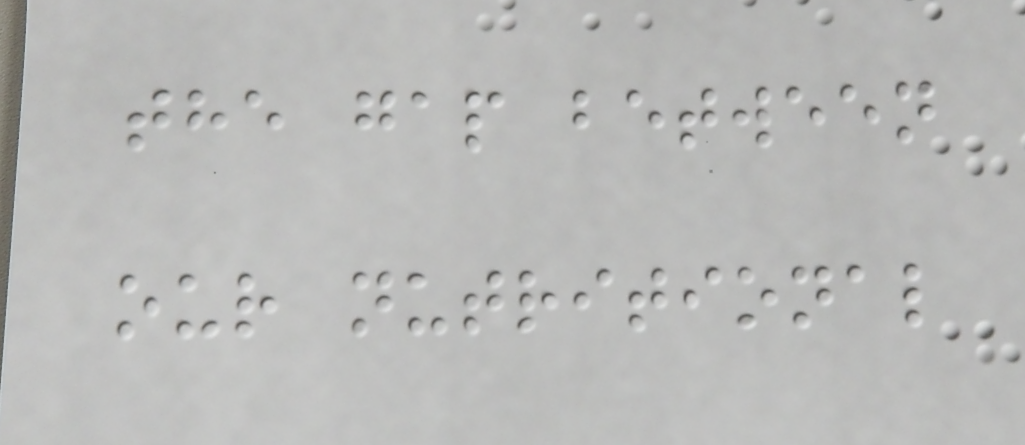the gap between
our nutritional
